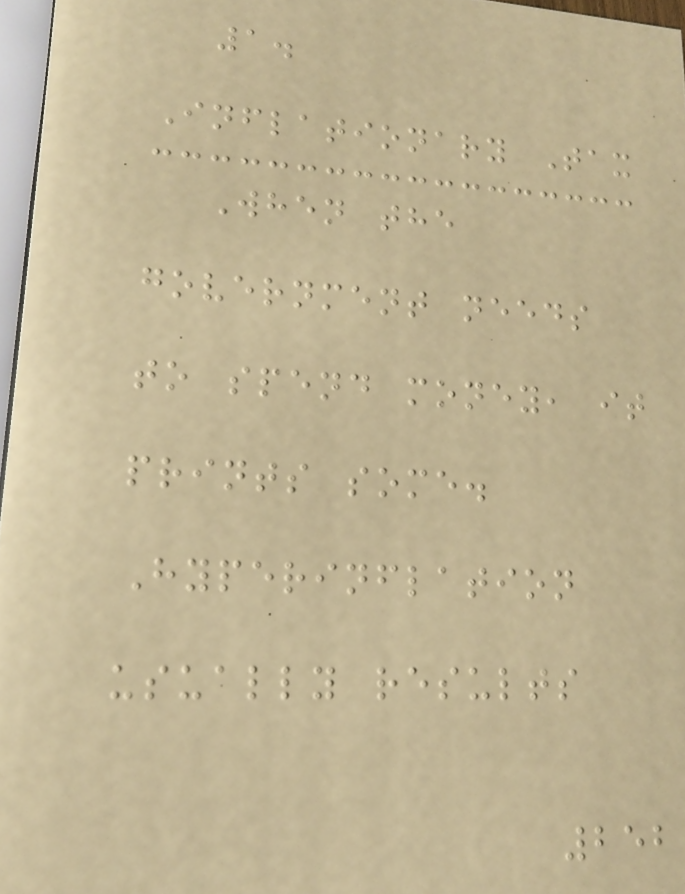1.
Inflationary Tax
When the
government needs
to spend money, it
prints some.
Hyperinflation
usually results
252
